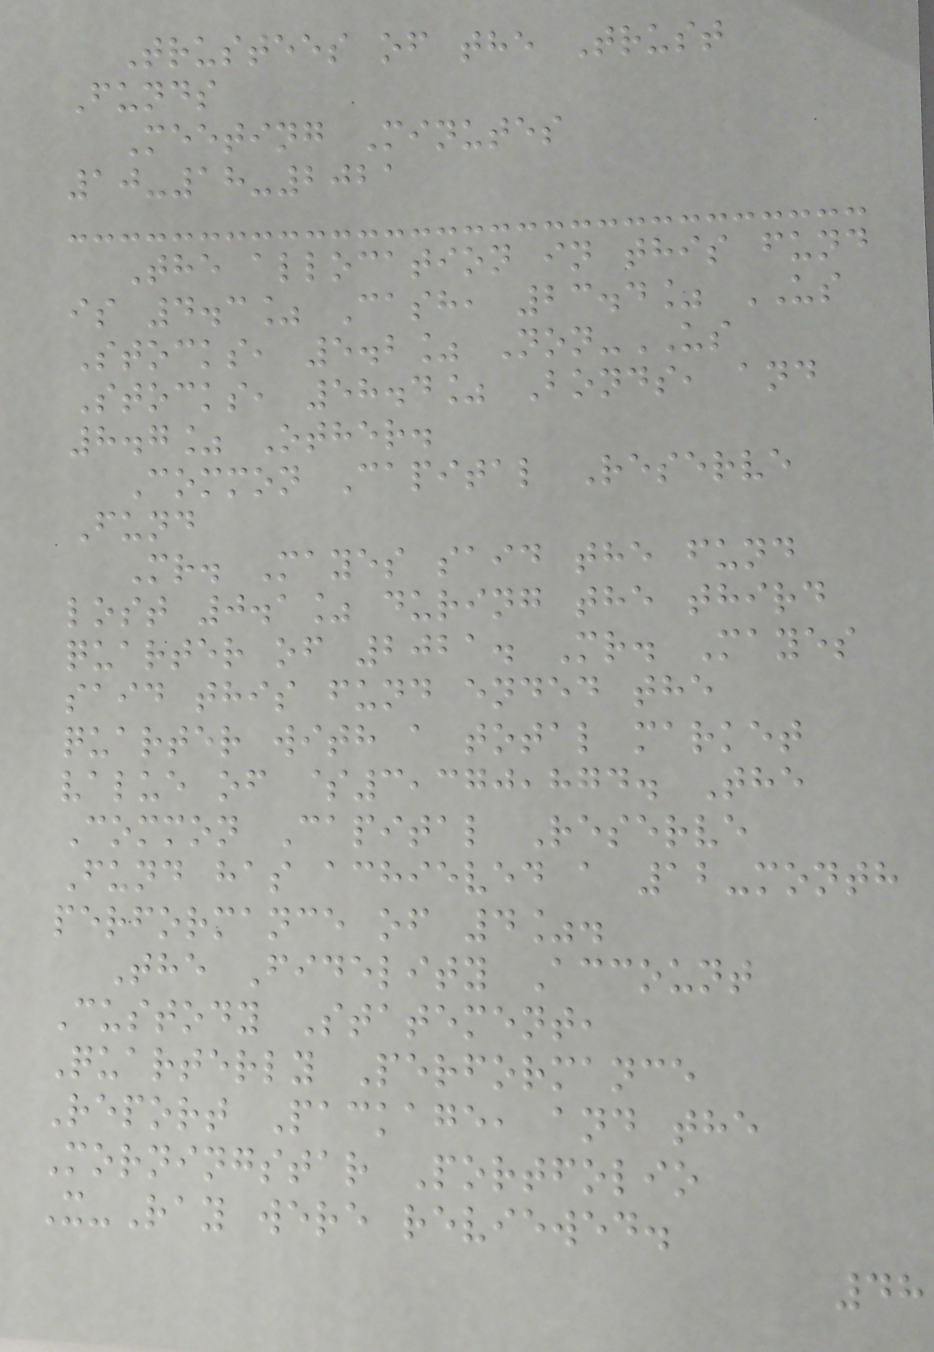Trustees of the Trust
Funds
Meeting Minutes
10-18-2021
The allocation in this fund
is 4.3% Cash, 23.4% US
Stocks, 5.2% Non-US
Stocks, 58.4% Bonds, and
8.7% Other.
Common Capital Reserve
Fund
Mr. Mayes said the fund
lost 0.1% during the third
quarter of 2021. Mr. Mayes
said this fund ended the
quarter with a total market
value of $3,370,874. The
Common Capital Reserve
Fund has achieved a 12-month
performance of 4%.
The Fidelity Account
Custody Statement,
Quarterly Performance
Report Package, and the
Morningstar Portfolio
X-Ray were reviewed.
48
